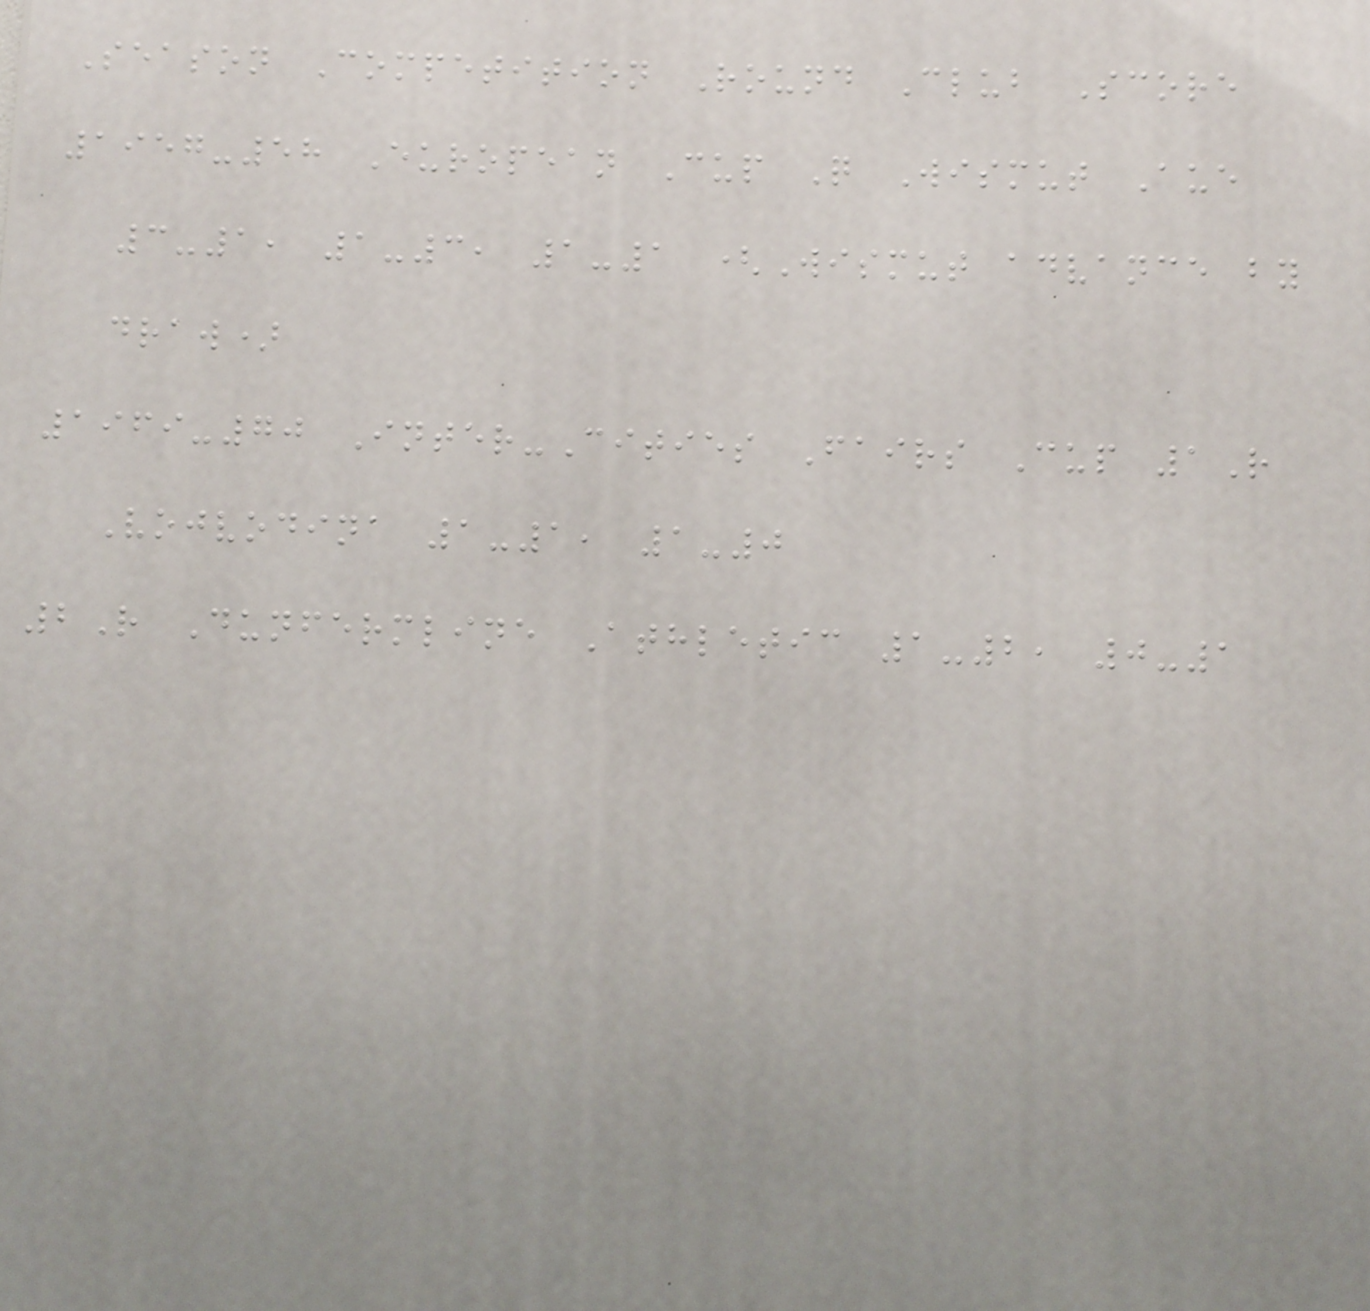Season Competition Round Club Score
1957-58 European Cup Q Wismut Aue
3-1, 1-3, 1-1 (Wismut advance by
draw)
1969-70 Inter-Cities Fairs Cup 1R
Vojvodina 1-1, 1-0
2R Dunfermline Athletic 1-2, 0-1
